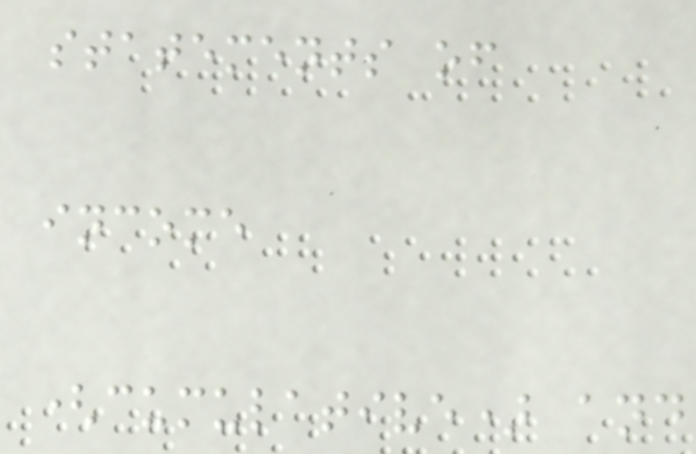statements of
income
(cumulative) and
